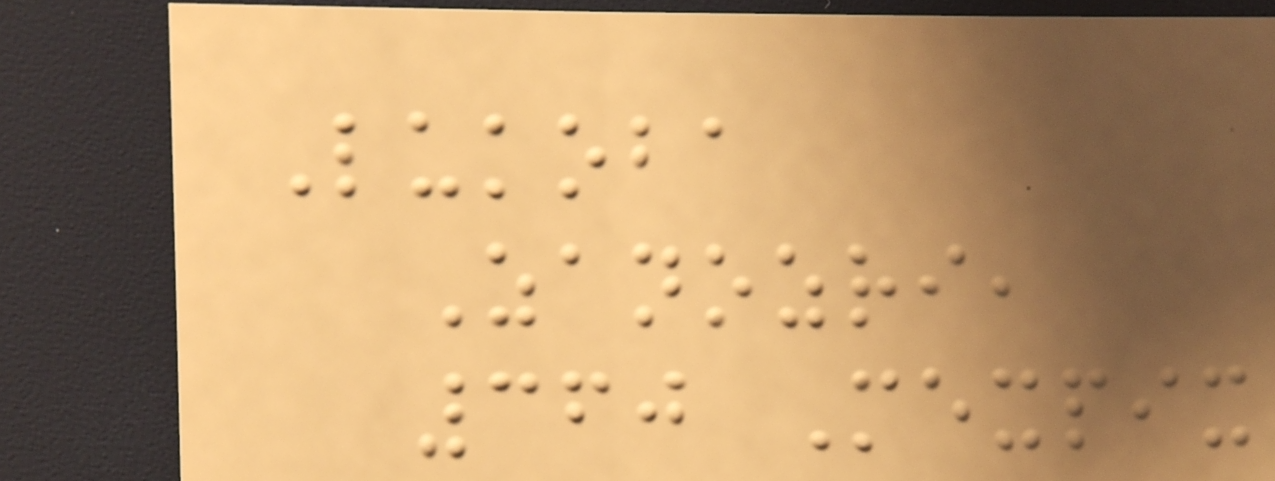Lukoba
Zanozri,
360 Mexpix
